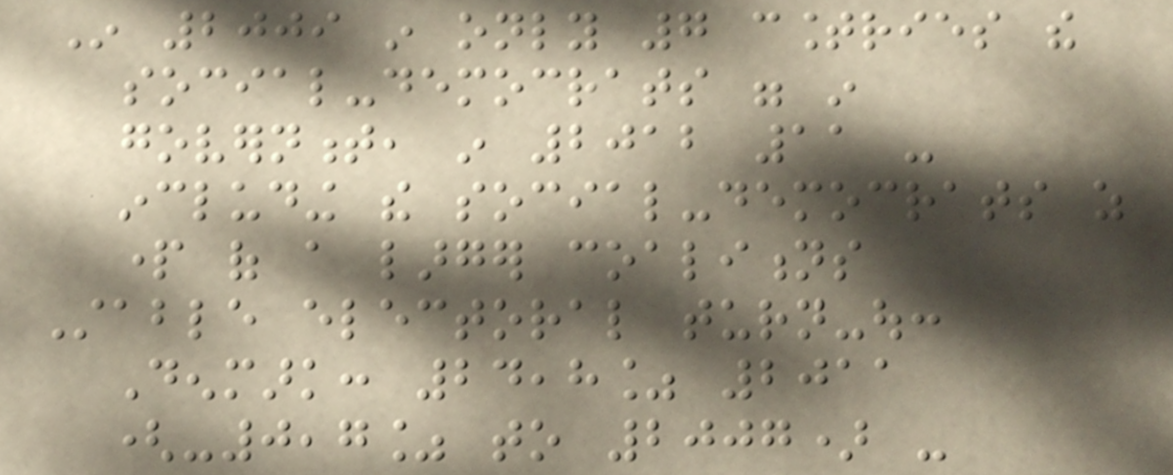In 2009 in only 7 countries the
social-democrats were in
government, in 2012 11 -
including the social-democrats as
part of a larger coalitions
Stable electoral turn-out:
Denmark: 24,8% 2011
(-0,7% to 2007) -
